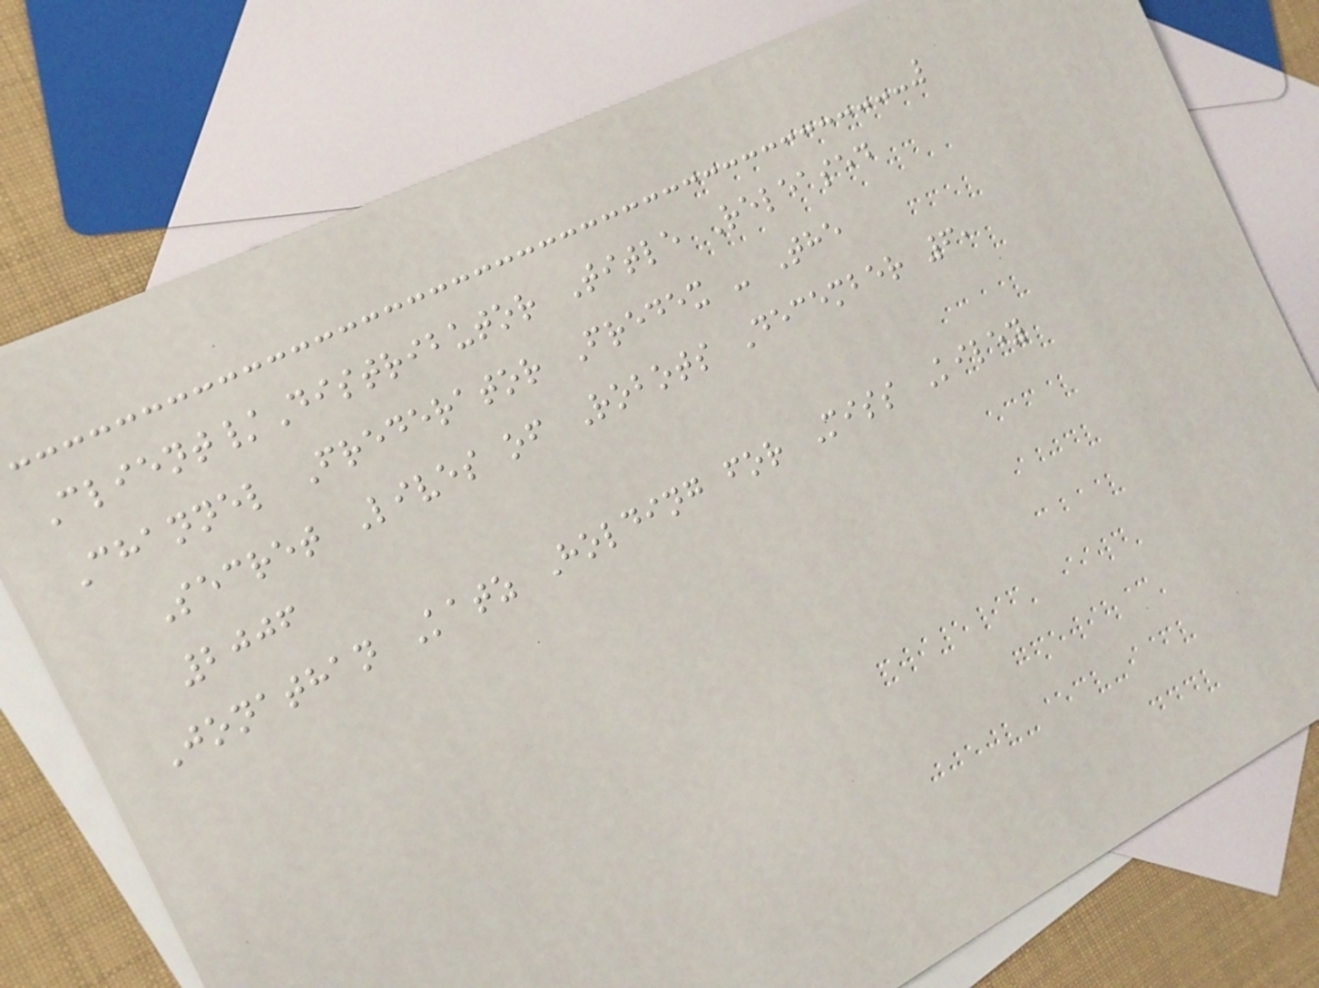Client/Distributor Title Released
Channel Frederator Fredex - The
Secret Lives of Robots December 6,
2006
Jonathan Katz Holding for Miss Kiley
